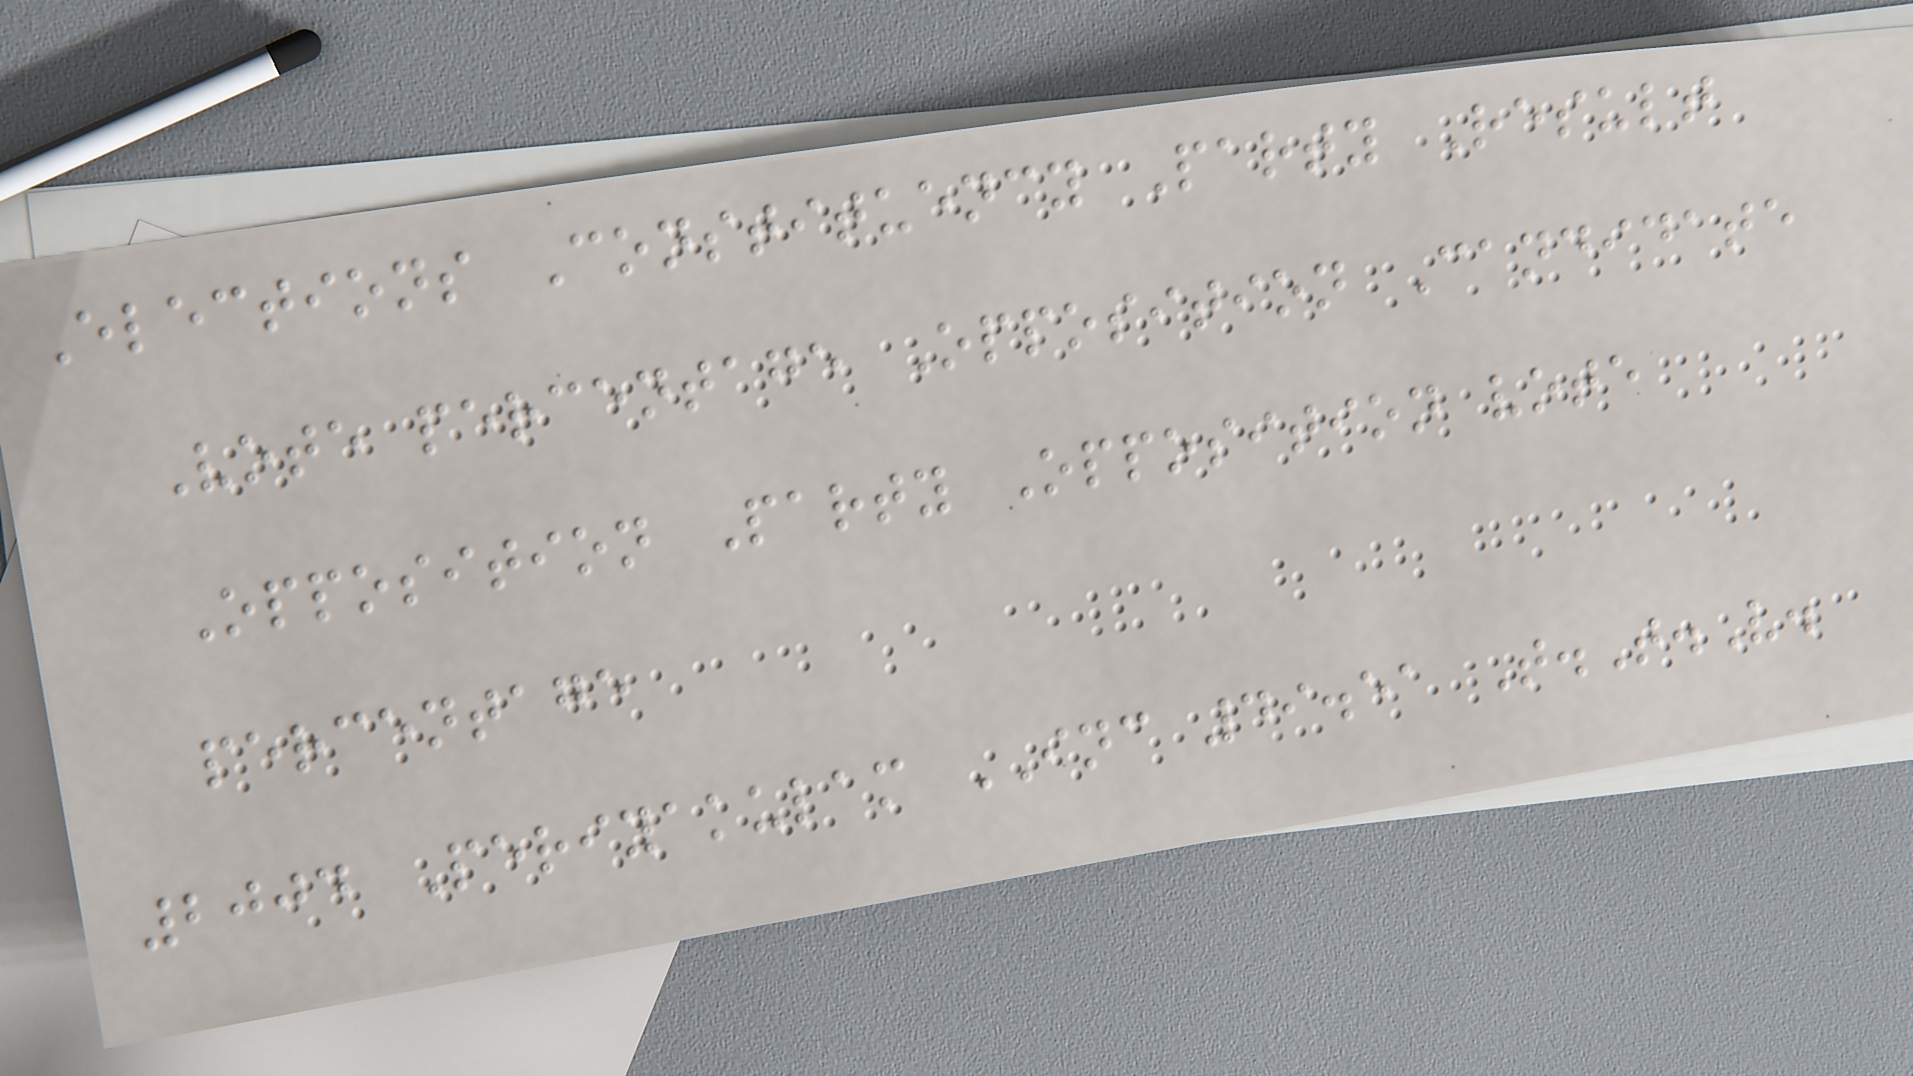Elections Constituency Party Result
Vote percentage Opposition Candidate
Opposition Party Opposition vote
percentage
2004 Periyakulam INC 49.51 T.T.V.
